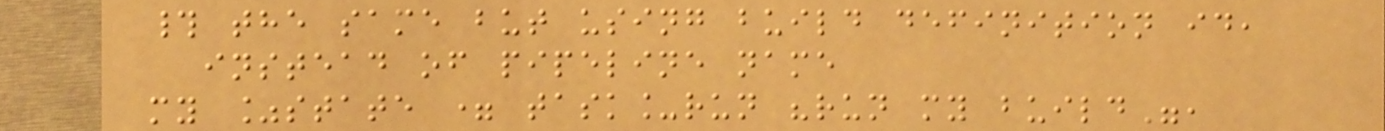# the same but using build definition id,
instead of pipeline name
my %state = task_run "run my build",
